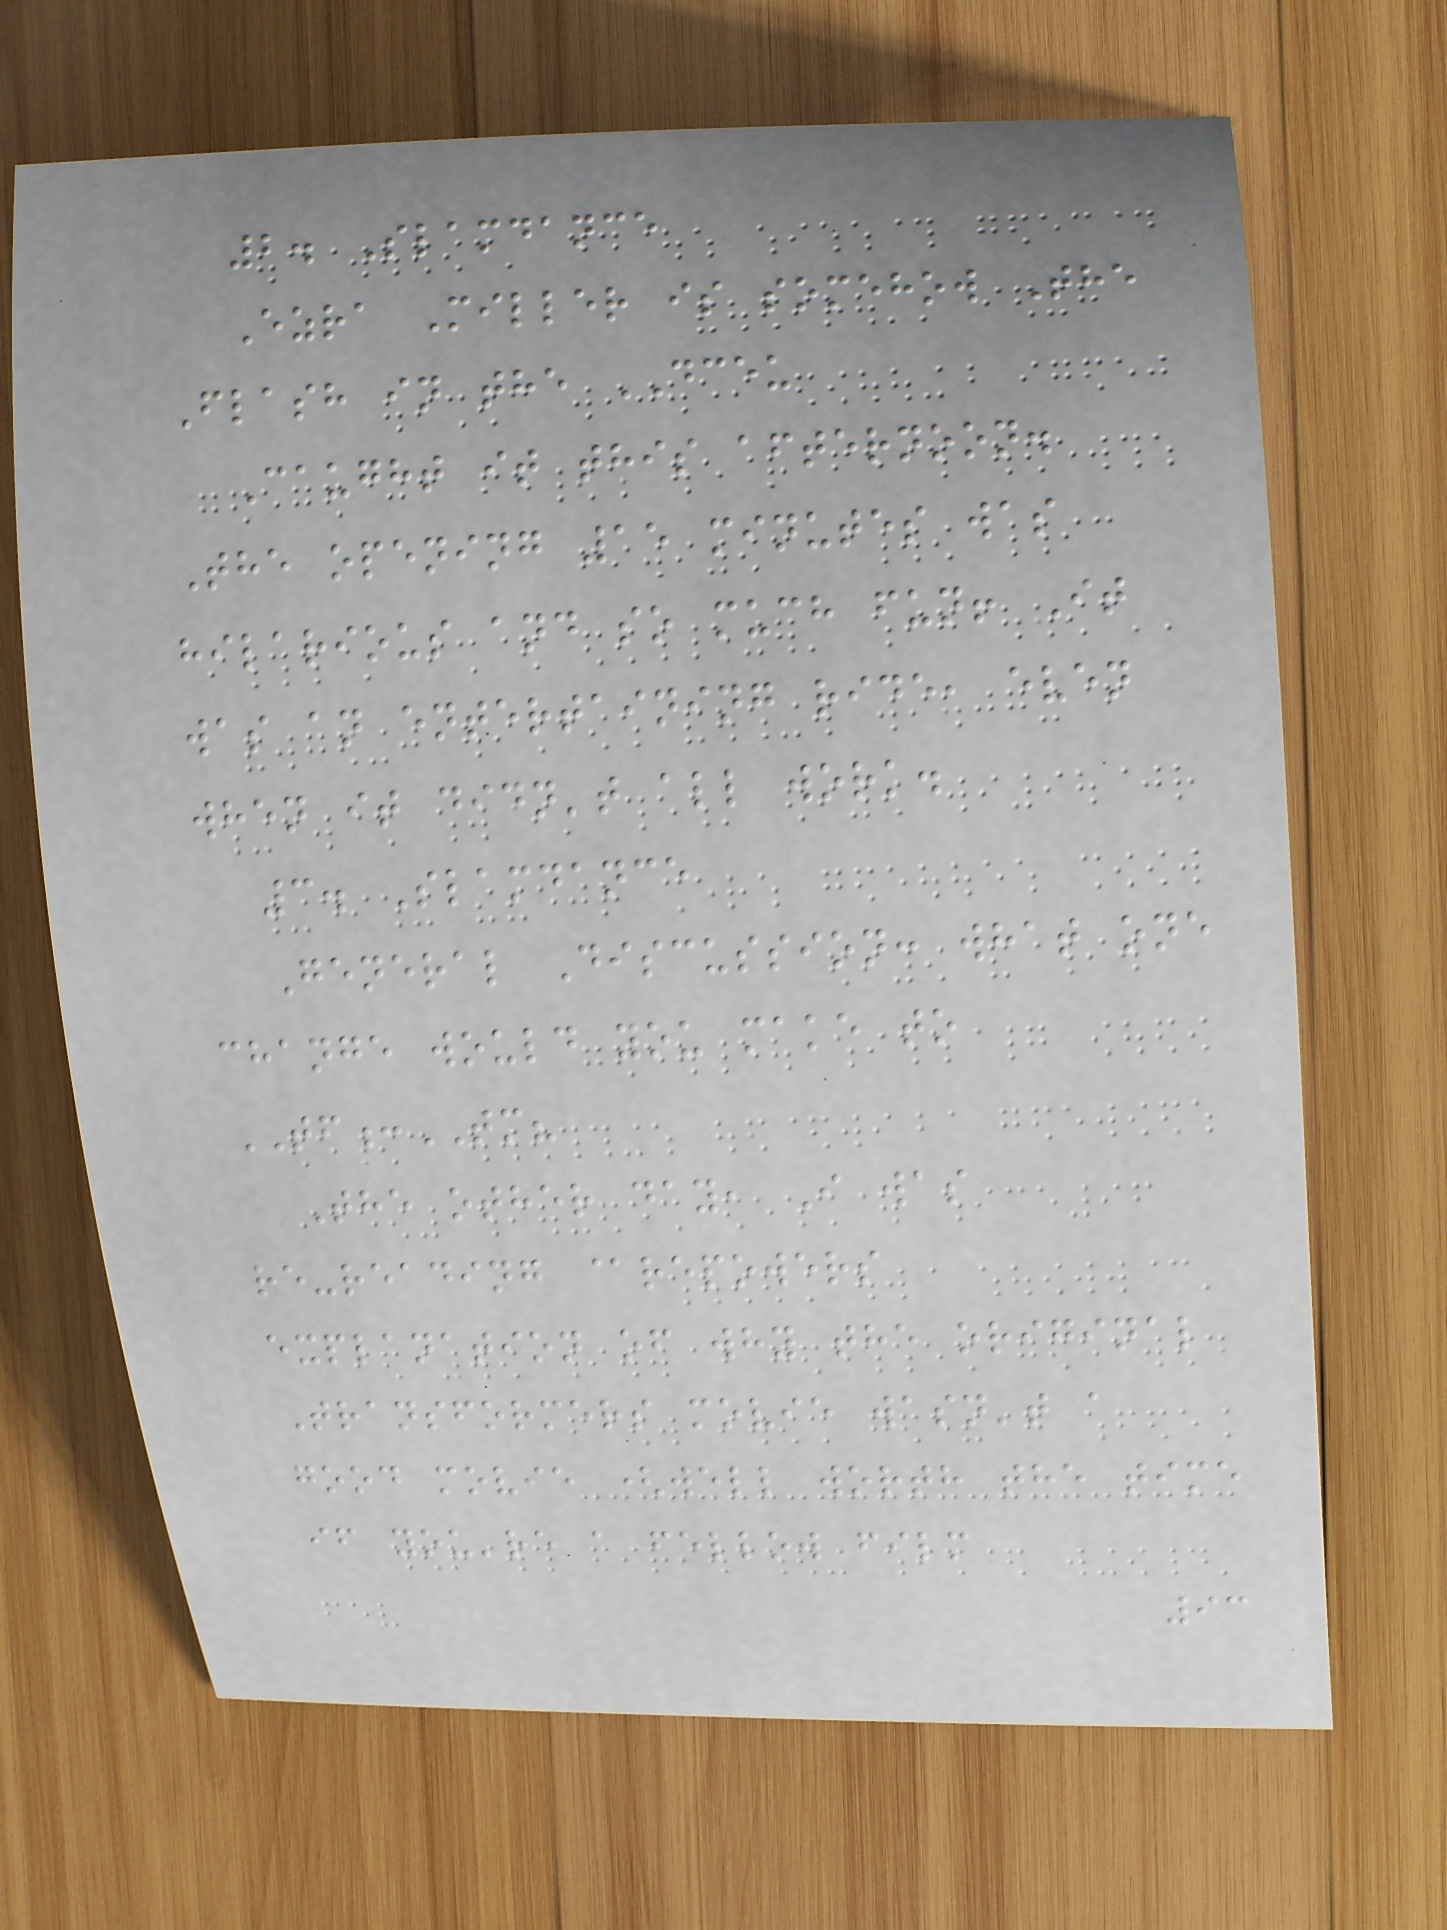2. Slamdance
Ezra Miller is somehow The
Flash in the DCEU
Caught it this afternoon.
The opening 15 minutes was
hilarious and so much fun! It
was an entertaining ride, even
when it didn't all work.
3. Slamdance
General Discussion: what one
change would you make to
TF:TM?
The other day, I was
re-reading @repowers
explanation of why the original
Transformers movie wasn't a
good movie (well worth the time
if you're a fellow film
93
